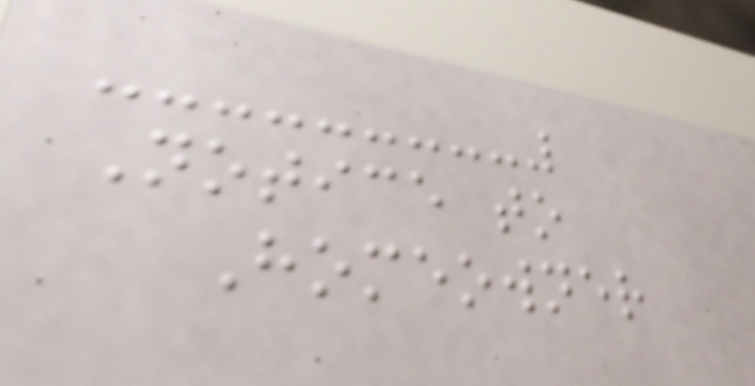Notice to
Homeowner
